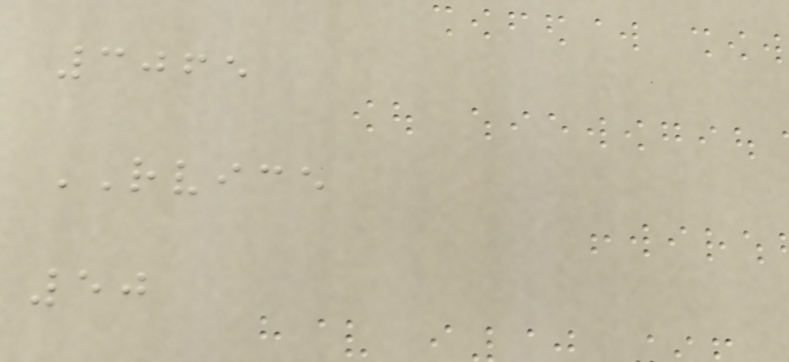3065
RVICE
50
